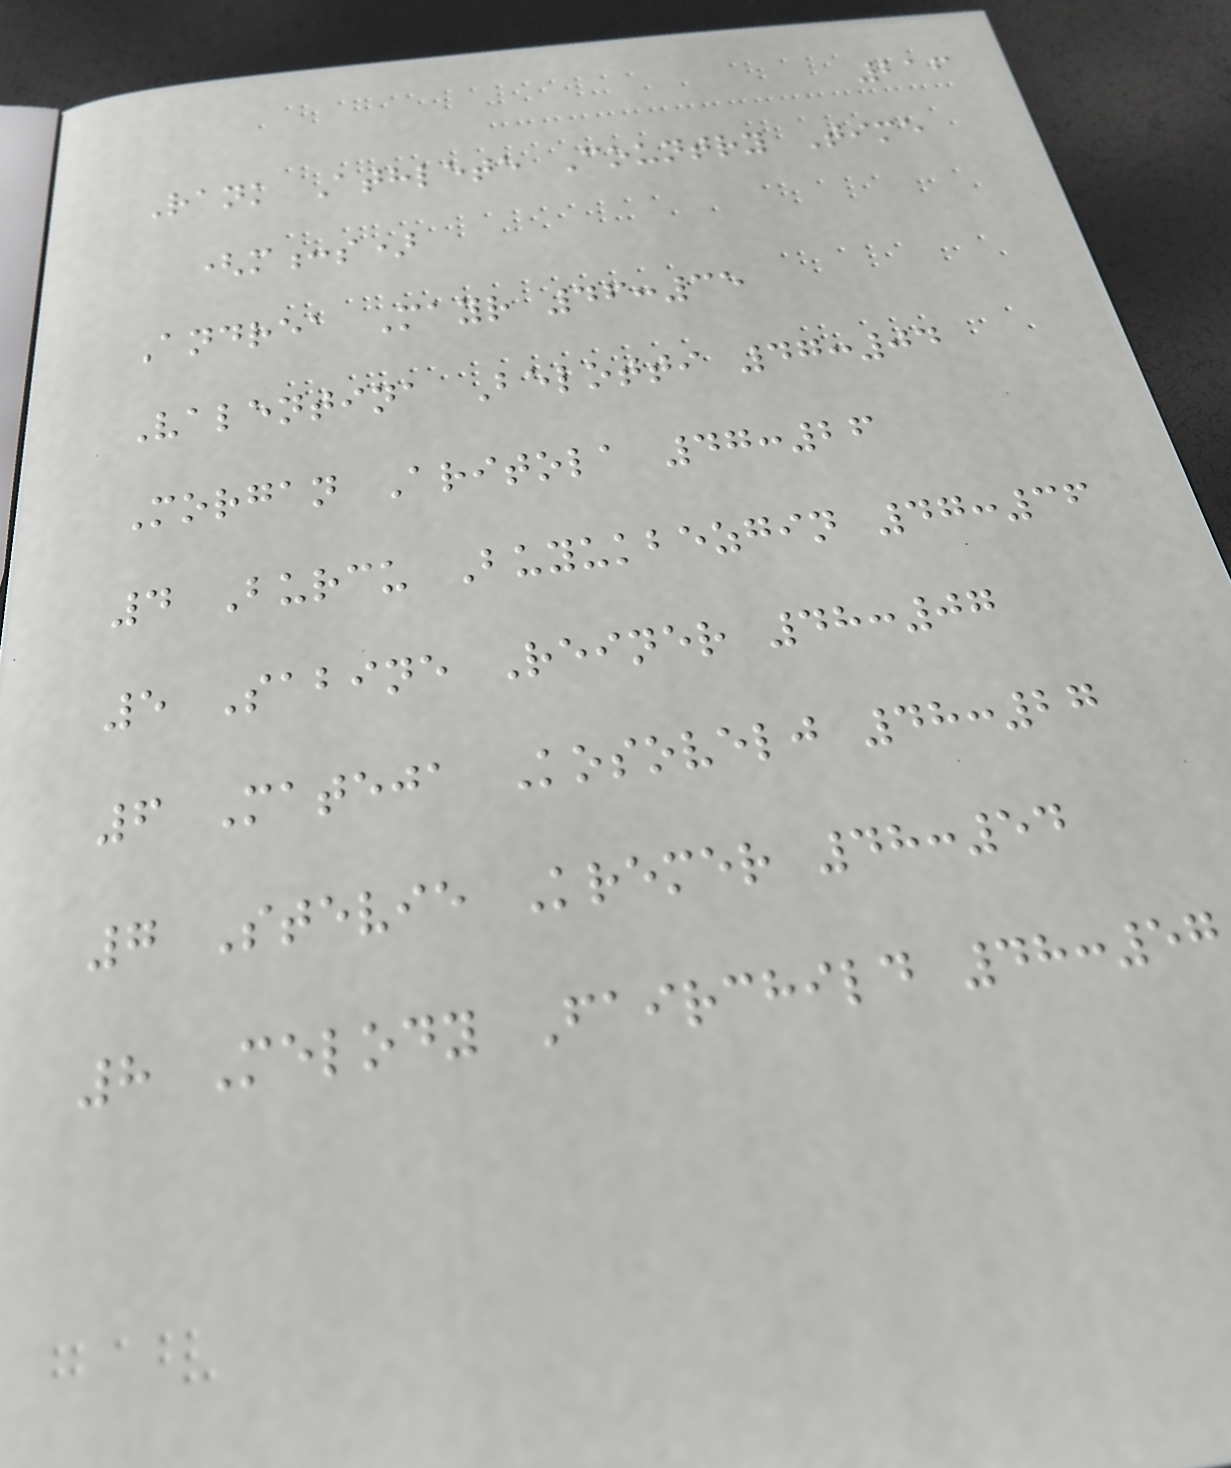216
Rank Athlete Country Time
(m:s)
Andrea Mayr 46:35
Valentina Belotti 47:04
Morgan Aritola 47:26
4 Burcu Buyukbezgin 47:36
5 Sabine Reiner 48:07
6 Mateja Kosovelj 48:27
7 Stevie Kremer 48:54
8 Melody Fairchild 48:57
